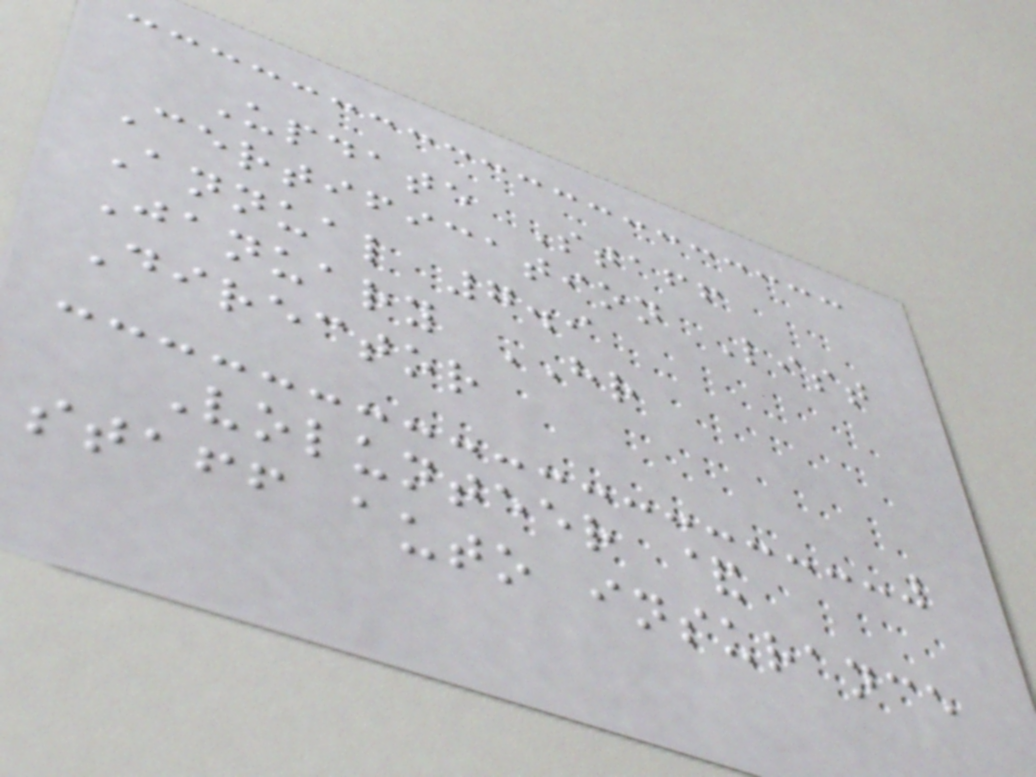Update Staff
Certification List
Annual 7.9
January HR
Director
Volunteer &
staff auto insurance
